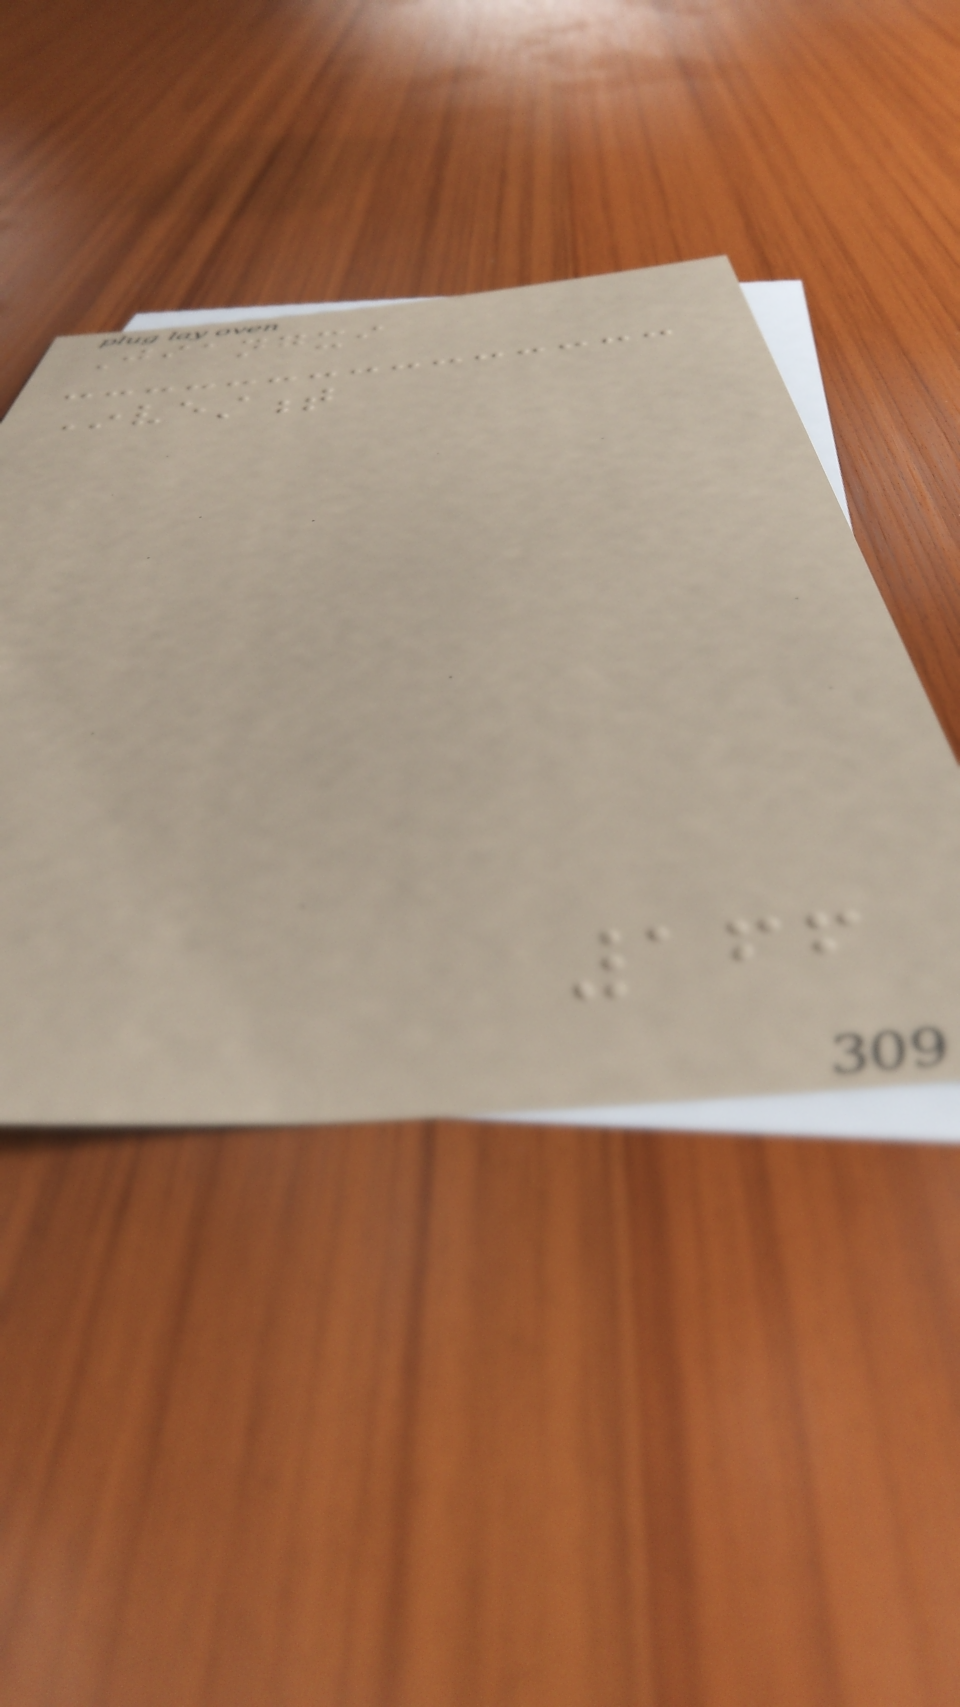Jiangxi
Investment
166
